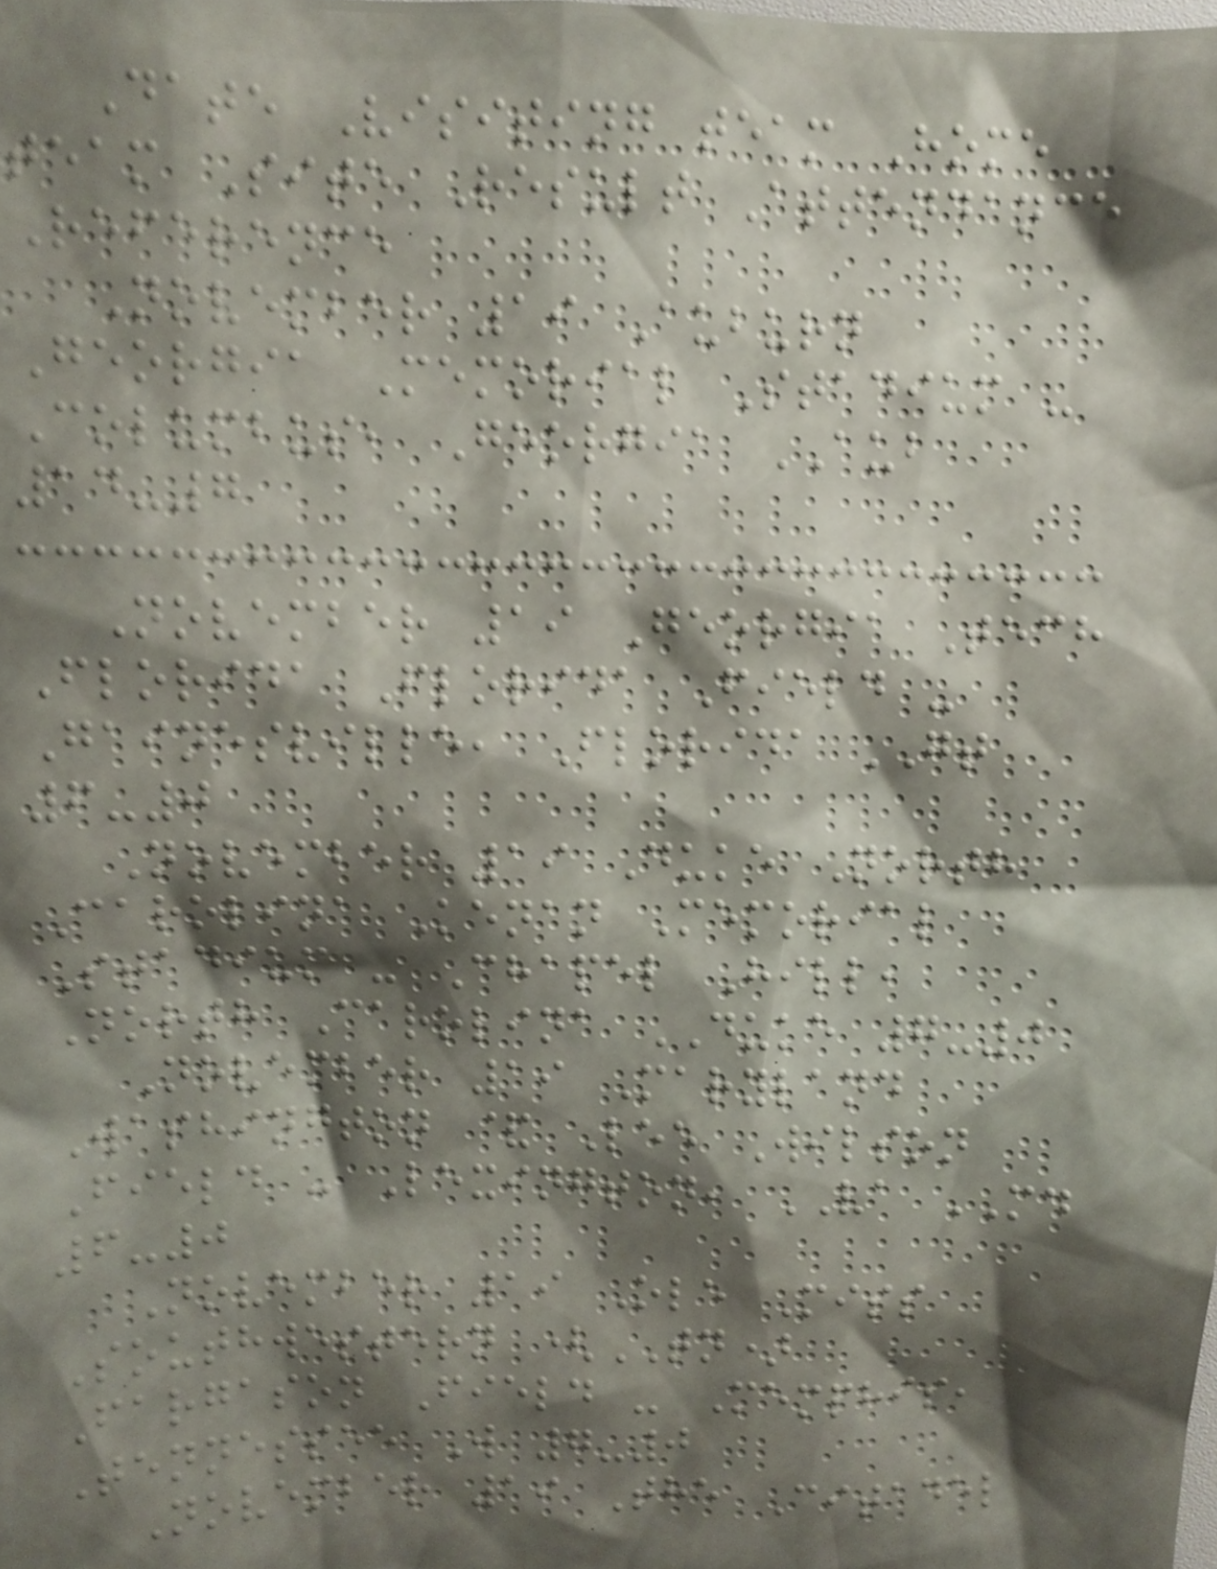Date Visiting team Home
team Site Result Attendance
Reference
November 19 Auburn
Georgia Memorial Stadium -
Columbus, Georgia AUB
14-7
November 19 Georgia Tech
Florida Florida Field -
Gainesville, Florida GT
6-0
November 19 Duke North
Carolina Kenan Memorial
Stadium - Chapel Hill,
North Carolina DUKE 7-0
November 19 Maryland
Washington & Lee Wilson
Field - Lexington, VA MD
6-0
November 19 Ole Miss
Southwestern (TN)
Fargason Field - Memphis,
Tennessee W 7-0
November 19 The Citadel
